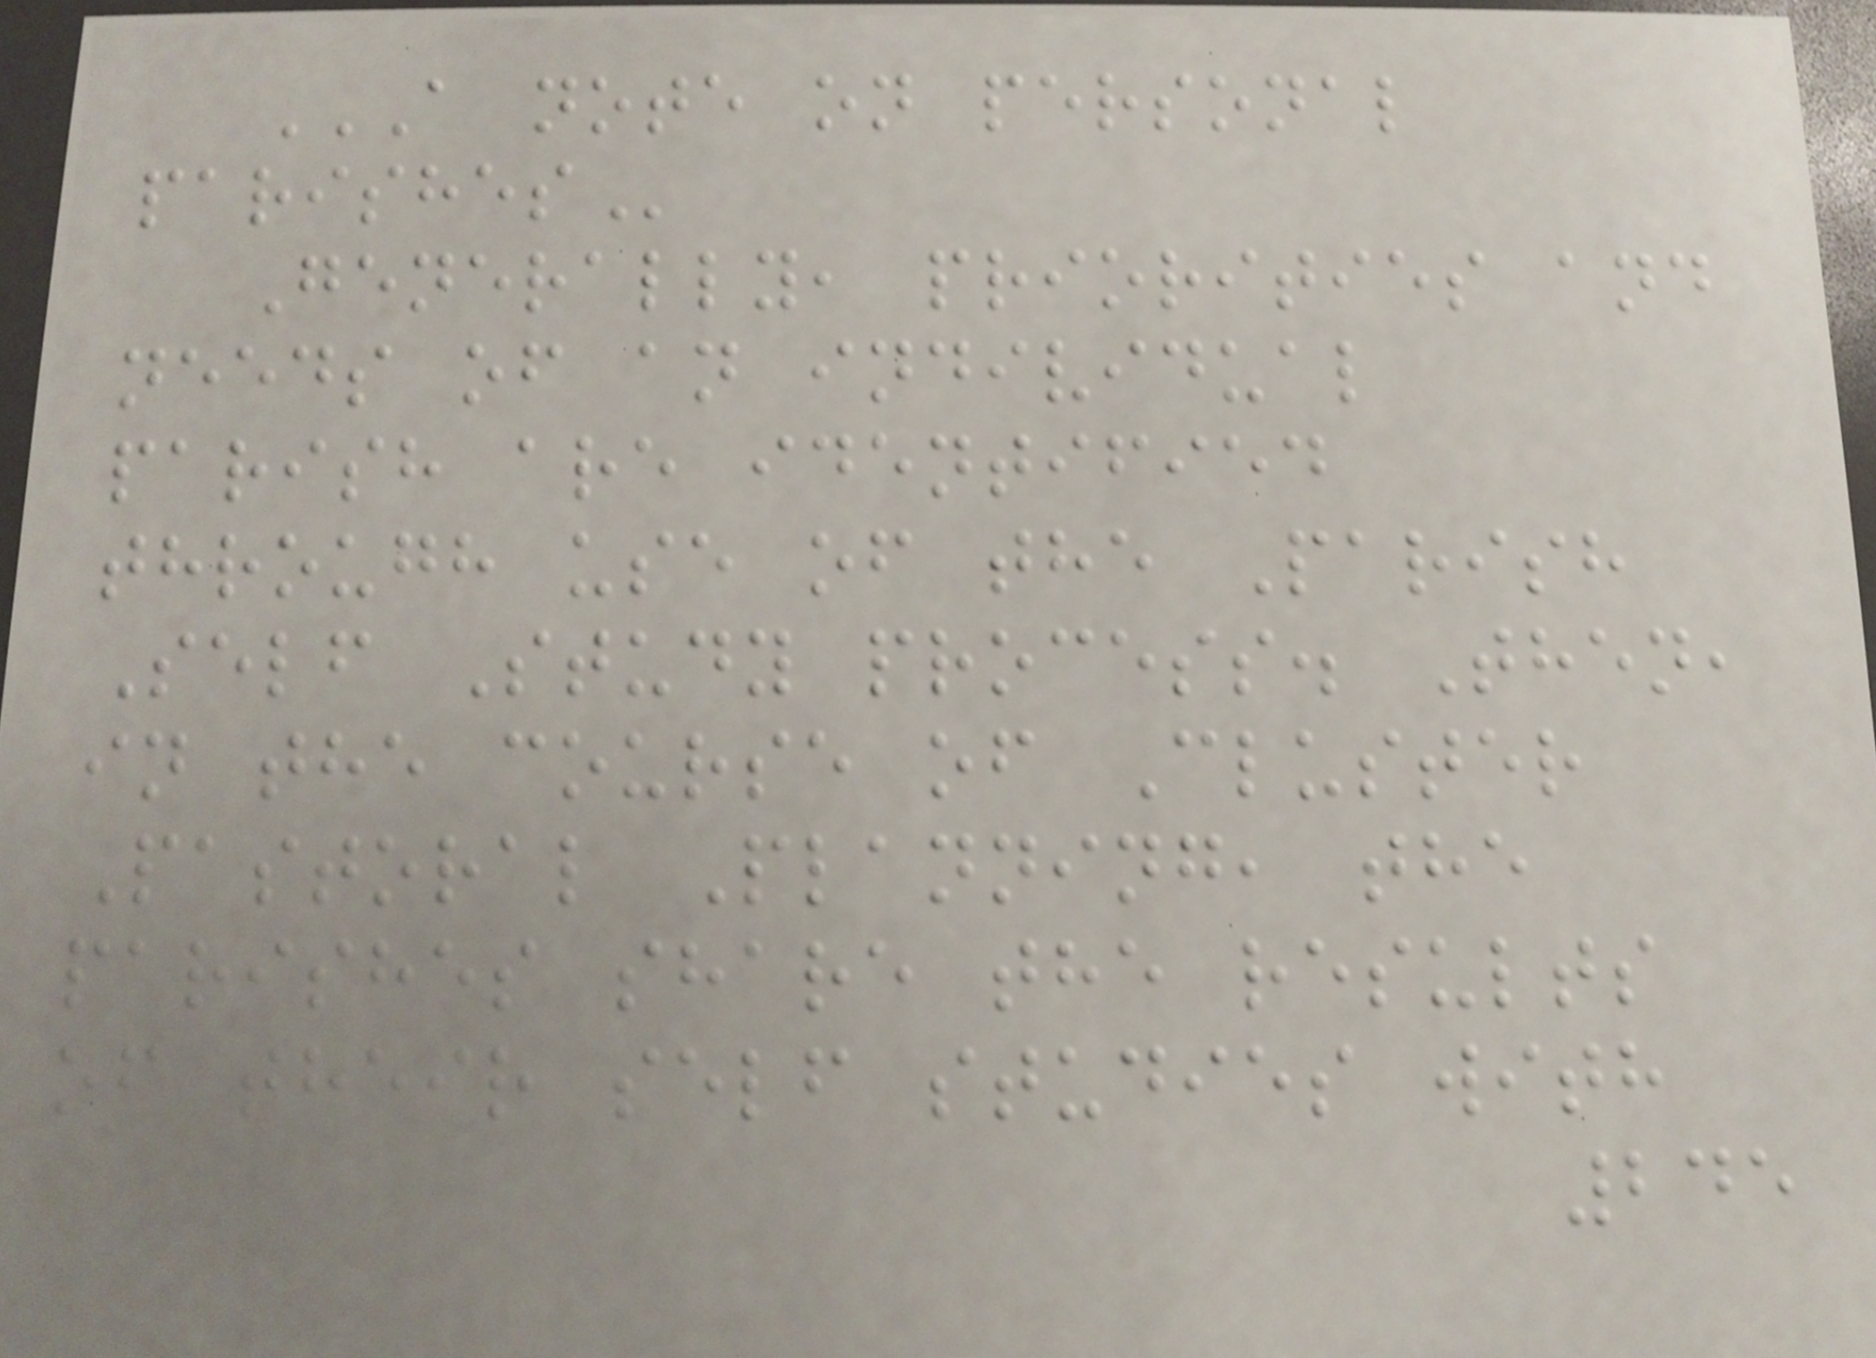A NOTE ON PERSONAL
PARISHES
Generally, priorities and
needs of an individual
parish are identified
through use of the Parish
Self Study process. Then,
in the course of Cluster
Pastoral Planning, the
parishes share the results
of their self studies with
245
